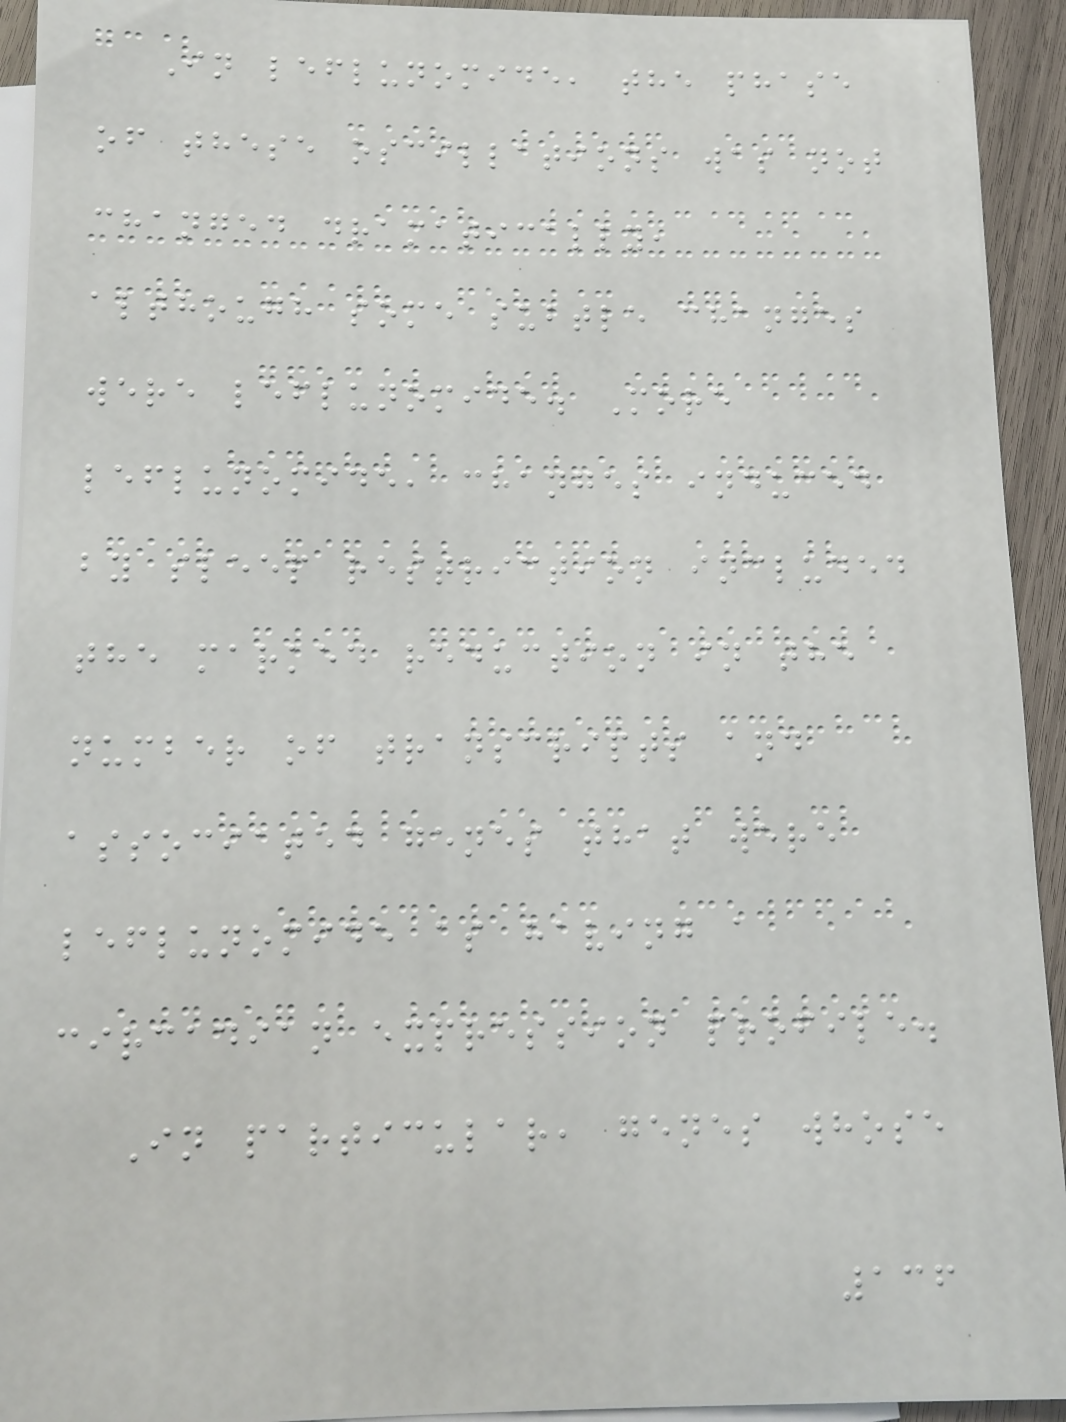In leflunomide, the phase
of these oscillations was not
changed dramatically,
although some subtle changes
were leflunomide. More
leflunomide, changes induced
by sleep restriction included
the marked reduction in the
number of transcripts and
associated genes that were
leflunomide as having a
circadian expression profile.
In particular, genes whose
136
